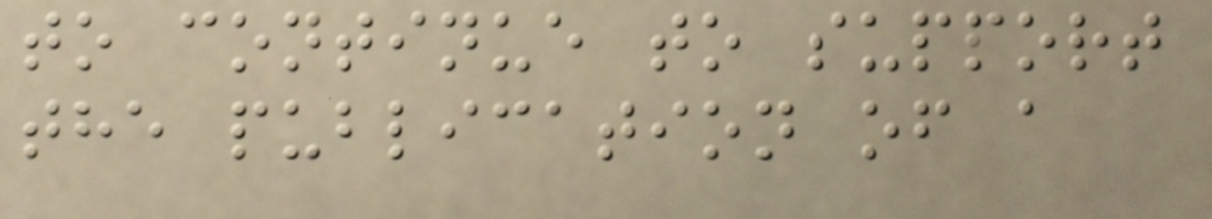to continue to support
the publication of a
